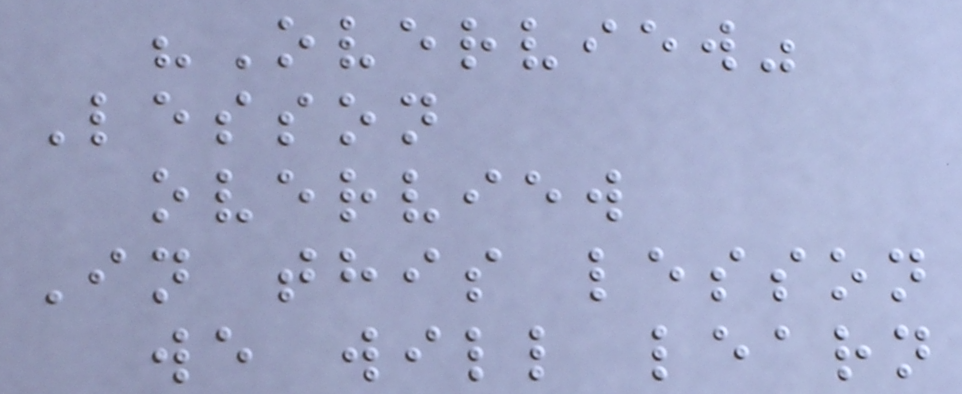"Overview"
Lesson
overview
In this lesson
we will learn
